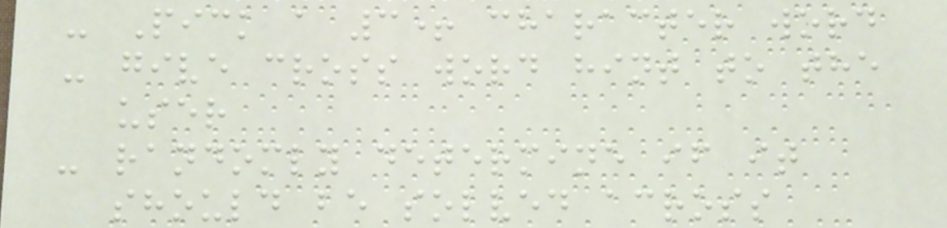- Pick a 3+ character word
- give cross word hint to the
user
- randomly determine if it
should be solved across
